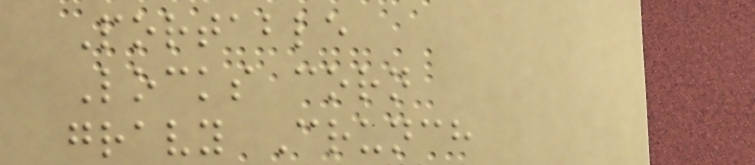Portable
Locks corn
gravy Crunch
